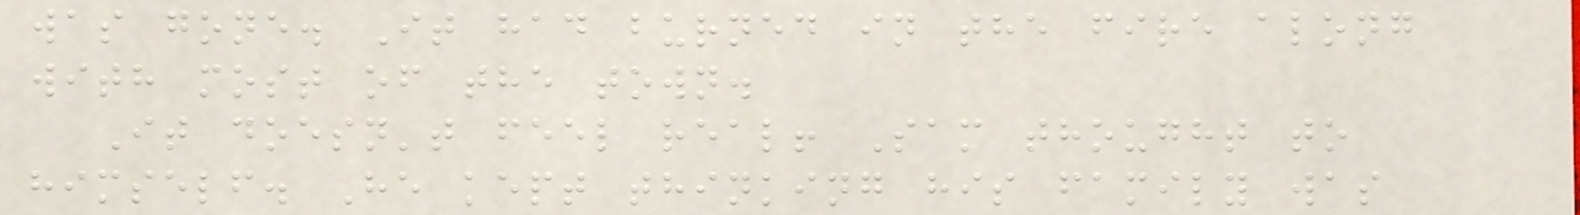was gone. It had burned in the fire along
with most of the town.
It doesn't feel real! Sam thought to
himself. He kept thinking his family was
